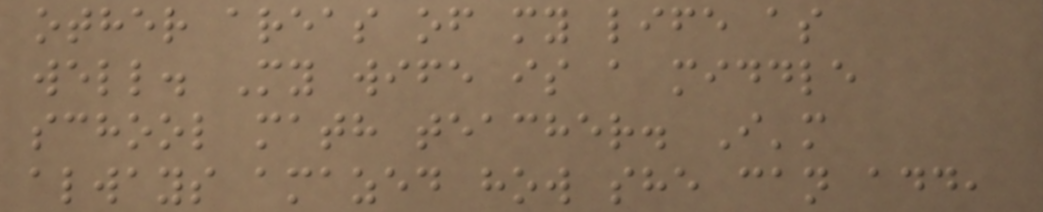other areas of my life as
well. My wife is a middle
school math teacher. I'm
always amazed how she can add,
